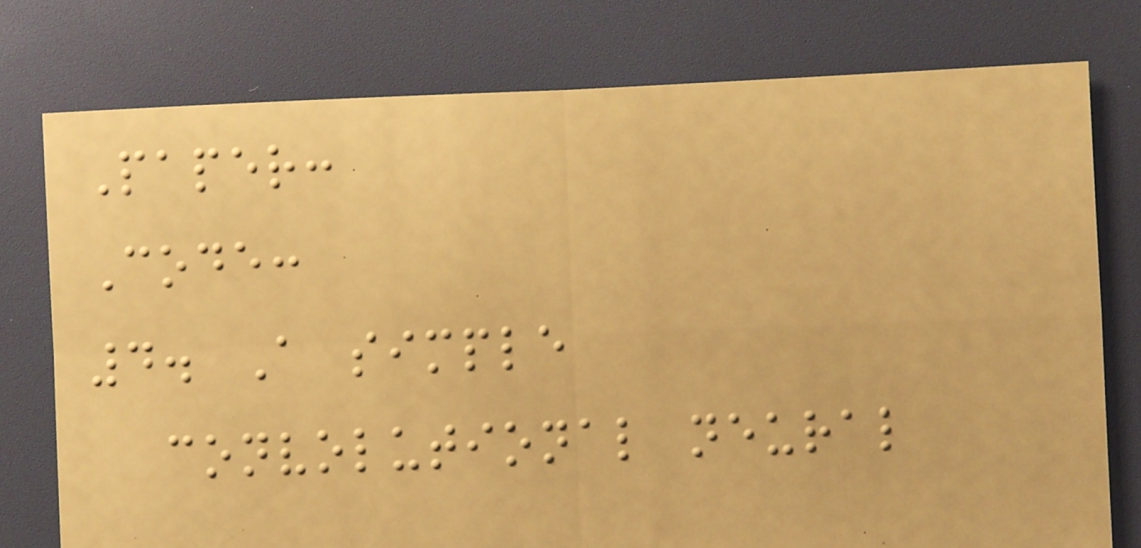Paper:
Code:
4. A simple
convolutional neural
